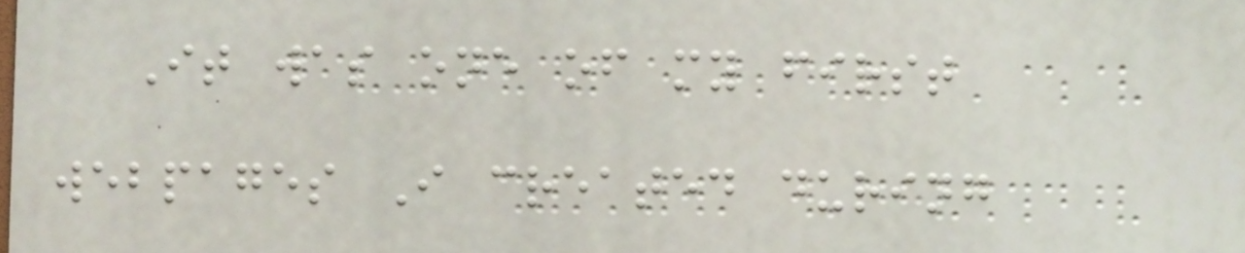It was one of my first
webpages I created during
